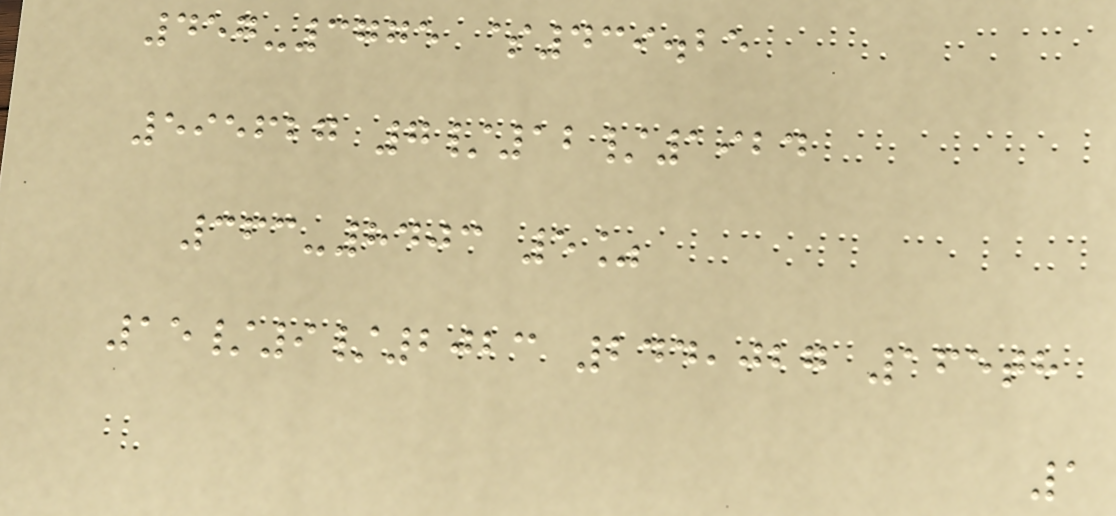457-3775 $439.25
595627 7/12/1924
363-8403 5%
15/9/2023 244,027 165th
1
